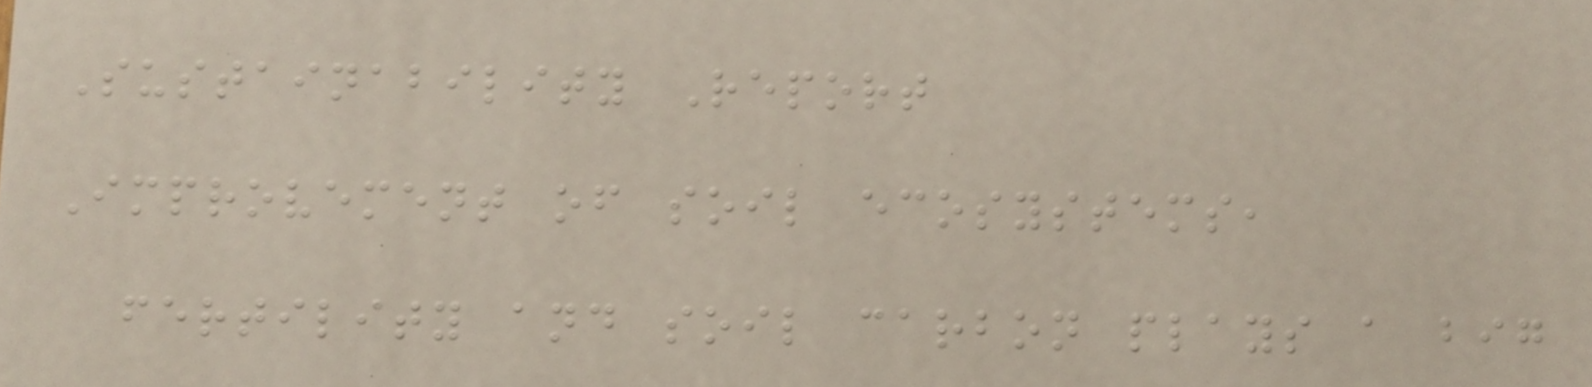Sustainability Report
Improvement of soil ecosystems,
fertility and soil carbon plays a big
